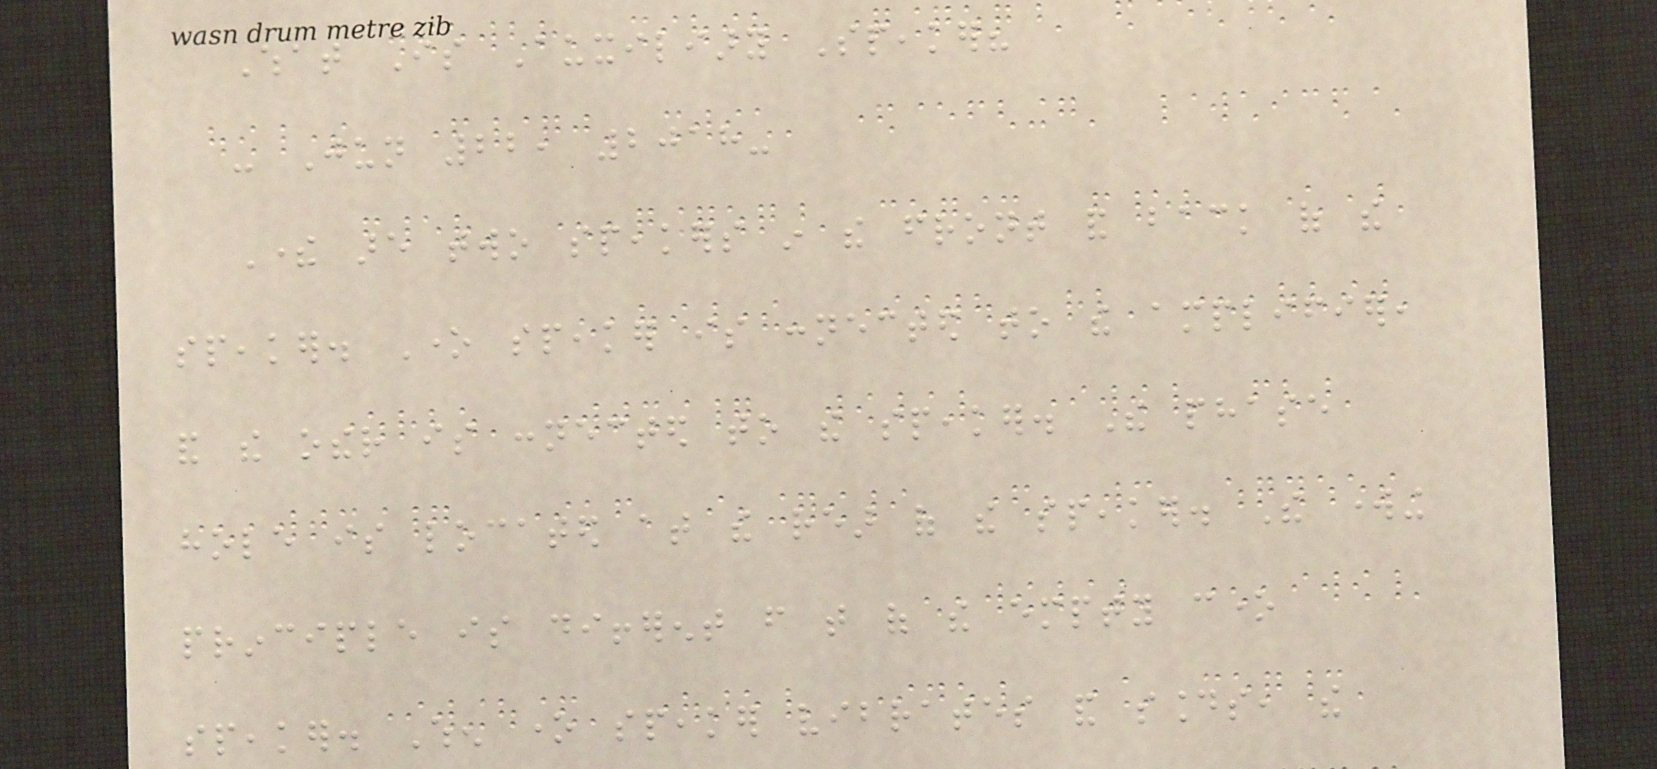What Is Auxiliary Speaker?
- Jun 22, 2018-
There are two speakers in the front and back of the
speaker. One speaker is connected to the amplifier,
and the other is connected to the speaker. The phase
hole is located at the rear of the speaker. The working
principle is different from that of the empty cone
speaker. When one speaker vibrates and sounds, the
